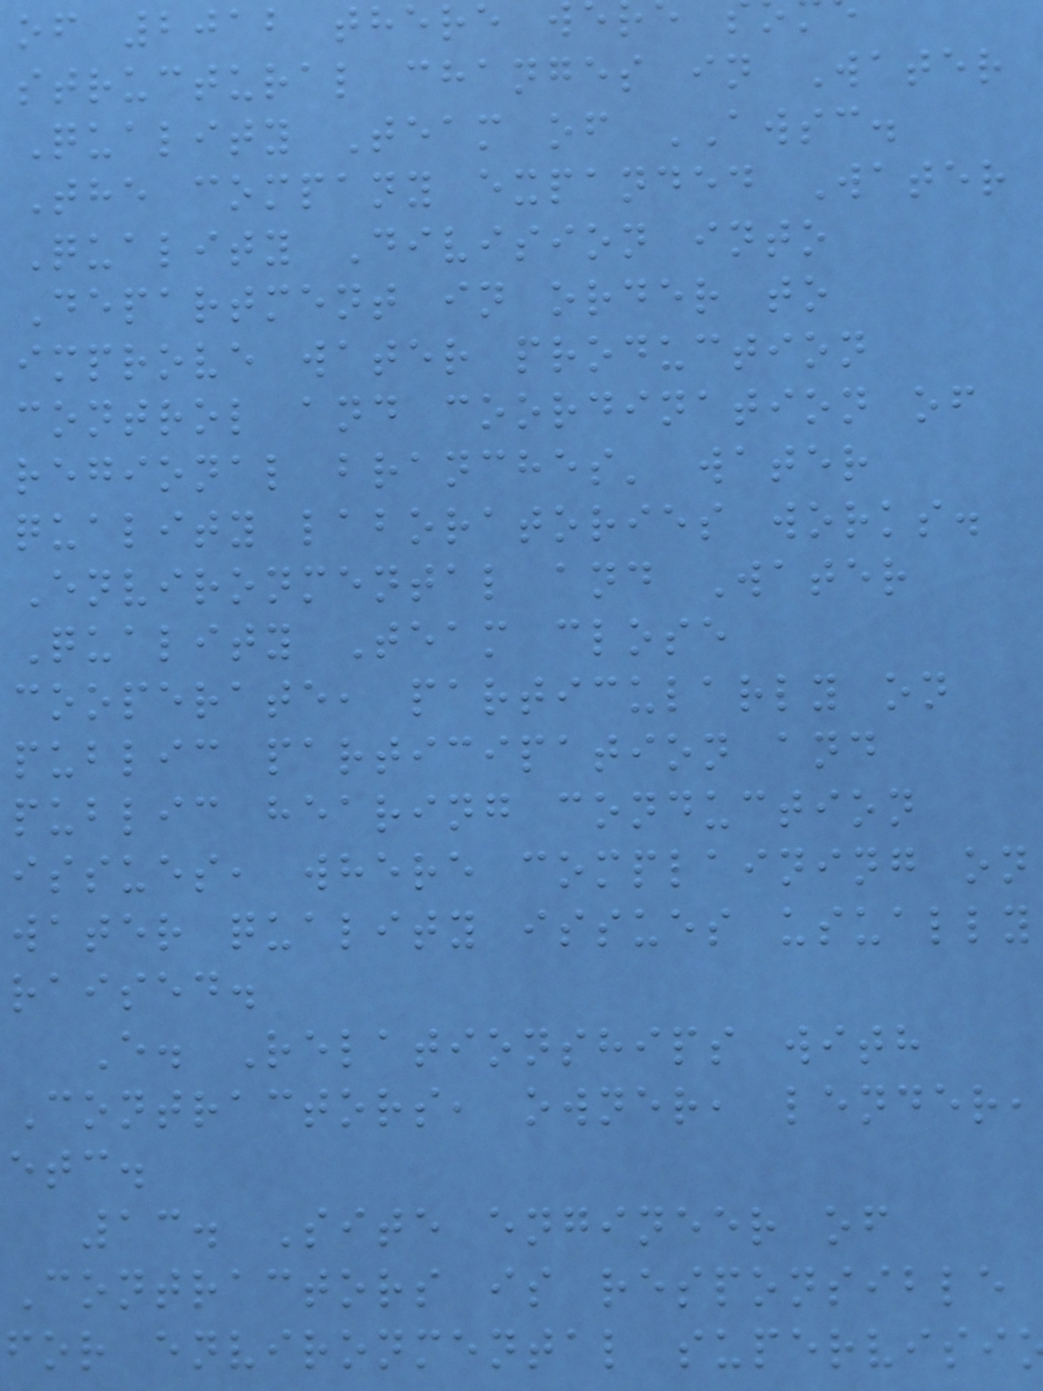of 2012 there w
structural changes in Water
Quality Team of AWSC.
The company expanded Water
Quality Division into
Department in order to
improve water production
control and coordination of
regional branches' water
quality laboratories works.
Environmental and Water
Quality Team close
cooperate, particularly on
public participation and
public hearing conduction
issues, where complaining on
water quality issues usually
raised.
E. Relationships with
Contractors, owner, lender,
etc.
13. Site engineer of
Contractors is responsible
for environmental supervisi
